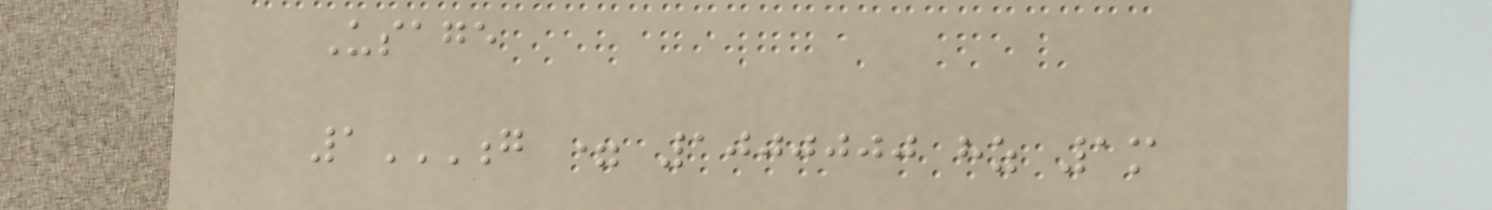Usage
1G = 1000000 HZ 1M
